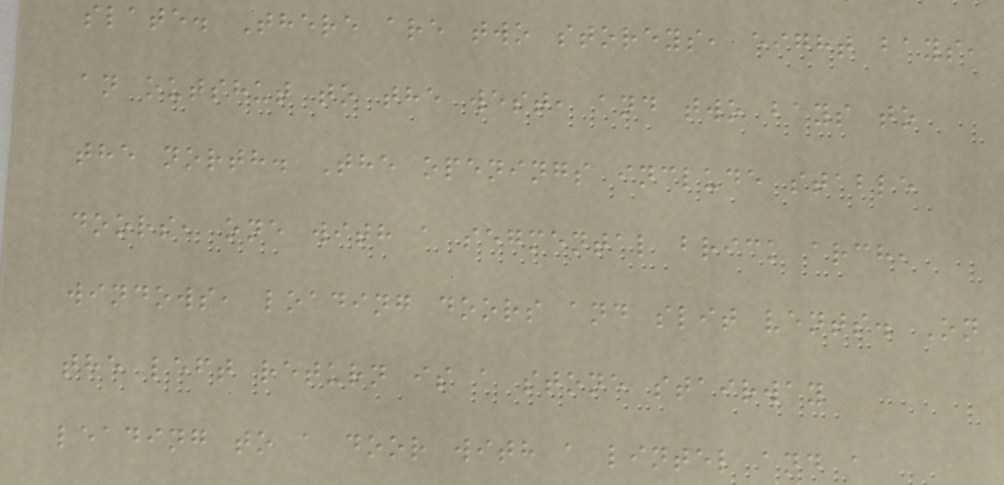slate. There are two storeys, eight bays,
an outshut to the west, and two bays to
the north. The openings include stable
doors, one with a segmental brick arch,
windows, loading doors and slit vents. On
the left return is a stone stairway
leading to a door with a lintel and a
